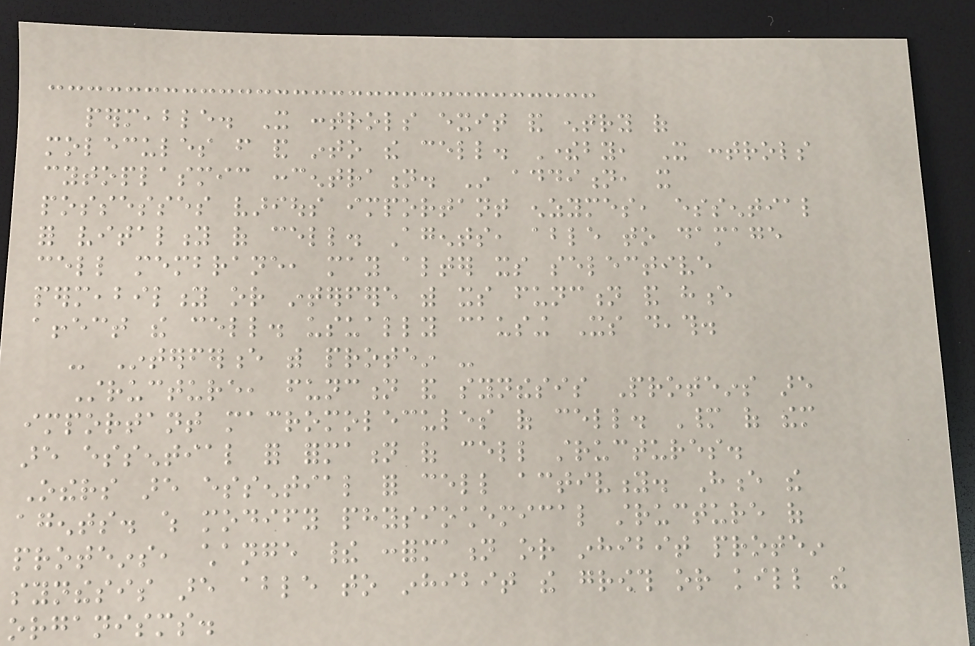permeable. It controls exit and entry of
molecules from and into the cell. Thereby, It controls
cytoplasmic concentration. In addition, it
possesses various important enzymes, essential
for vitality of cell. Agents, able to damage
cell membrane, may alter its selective
permeability or interfere with its function and hence
affect the cell. usually causing Its death.
- Interference with protein -
Structure, function and synthesis Proteins are
important macromolecules of cell. Many of them
are essential for formation of cell structures.
Others are essential for cell activity. Hence the
agents. which modify physiochemical structure of
proteins, change their conformation or inhibit protein
synthesis are able to inhibit the growth or kill the
organisms.
